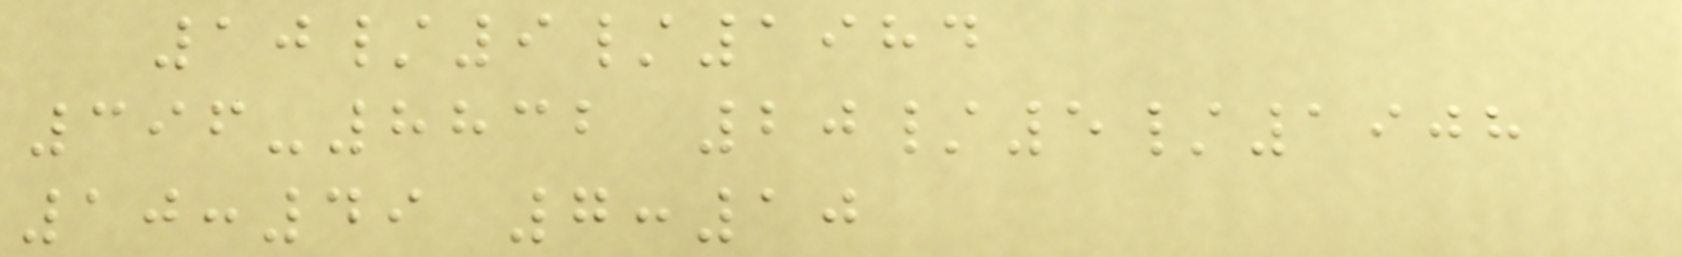10/9/1984
396-8832 20/5/1908
10:49 7:10
